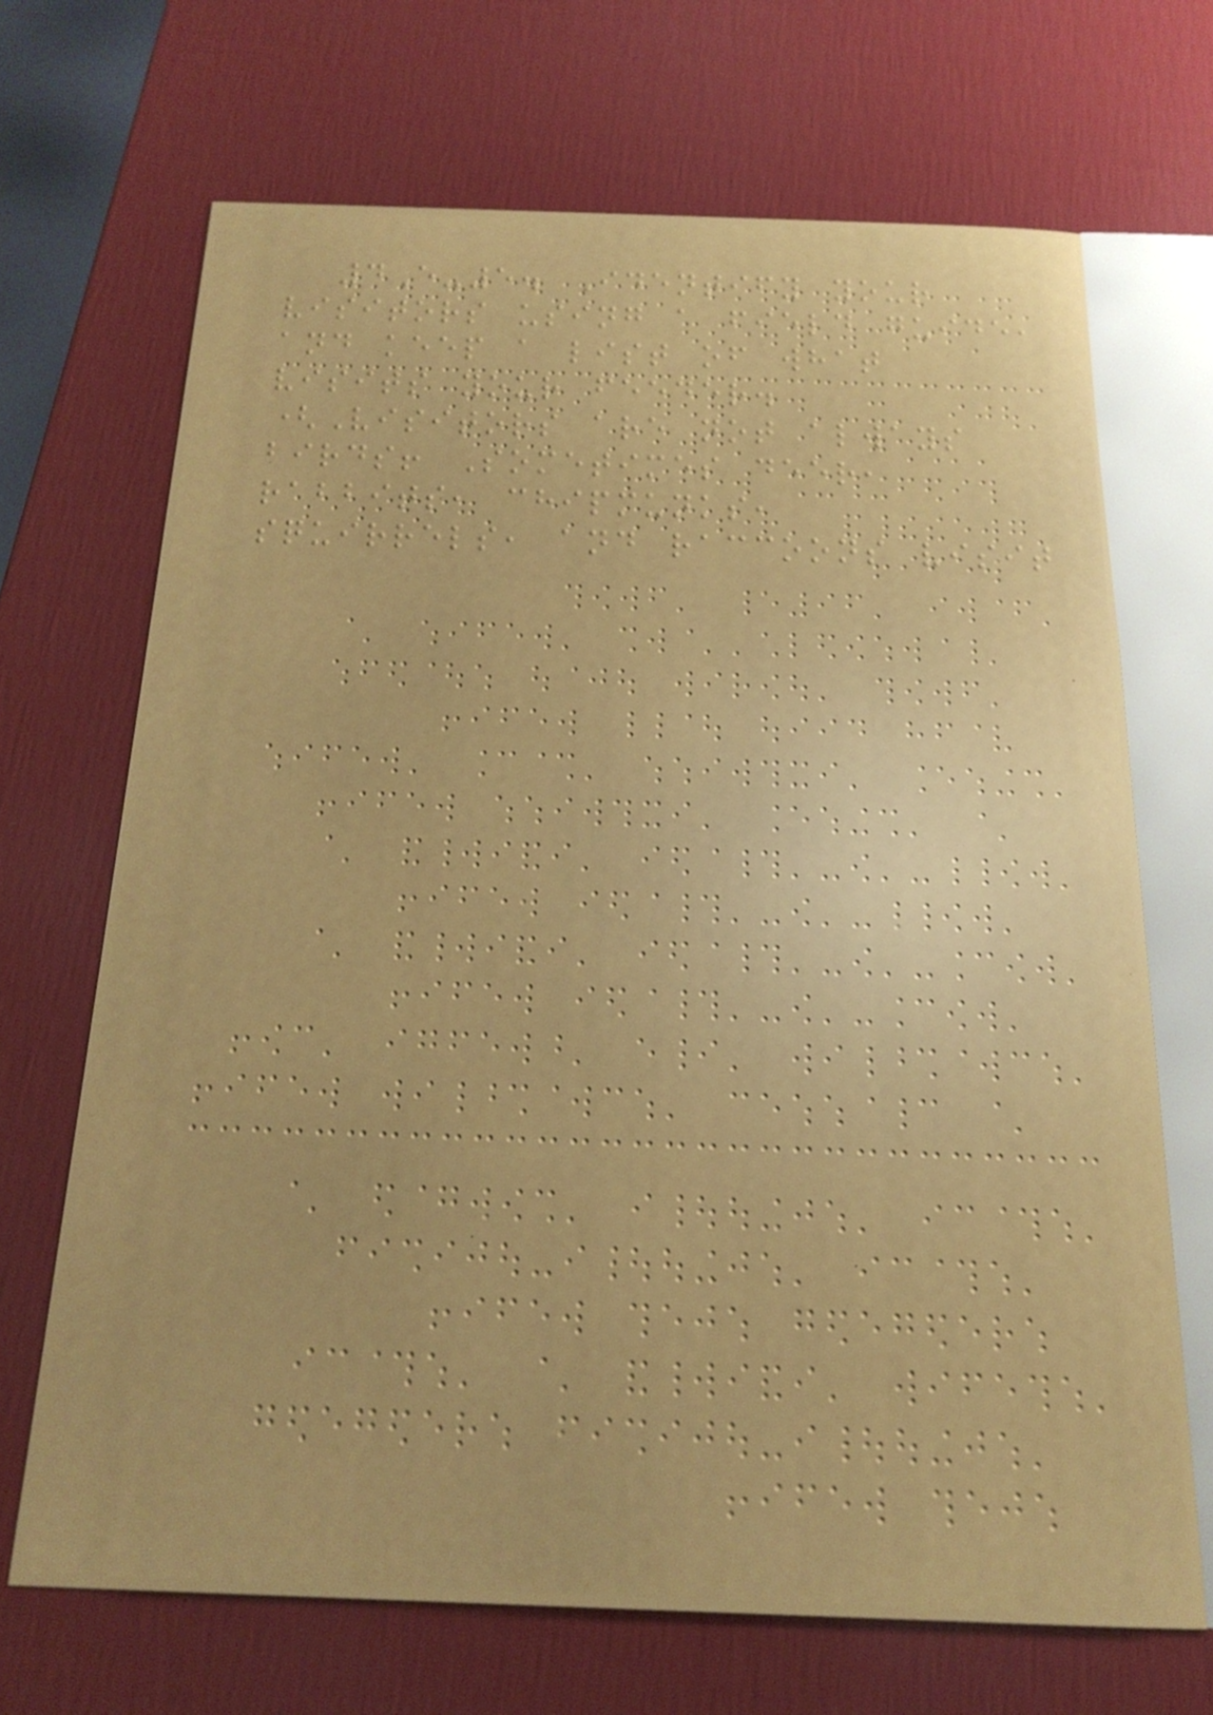4E-5. Identify your
visitors using a field guide,
and keep a list of what
visits your feeder.
(Visitors are not always
birds! Sometimes deer,
rabbits, chipmunks,
squirrels, and raccoons visit
